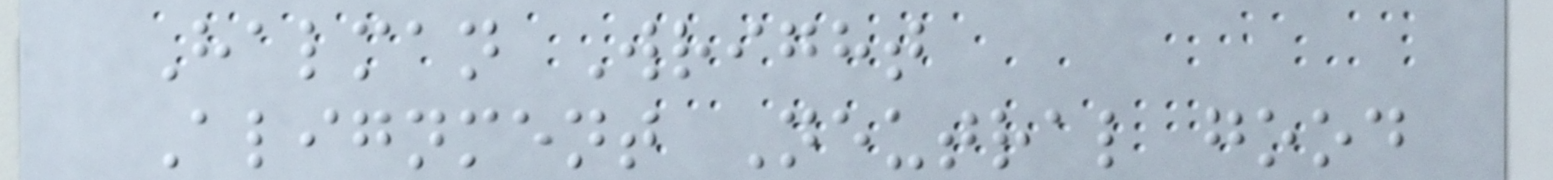Halman Wright
Alignment Neutral good
